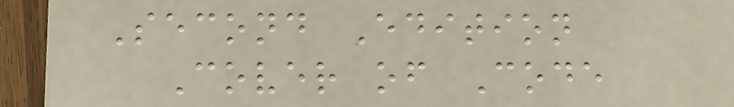Second Edition
Cover of Code
